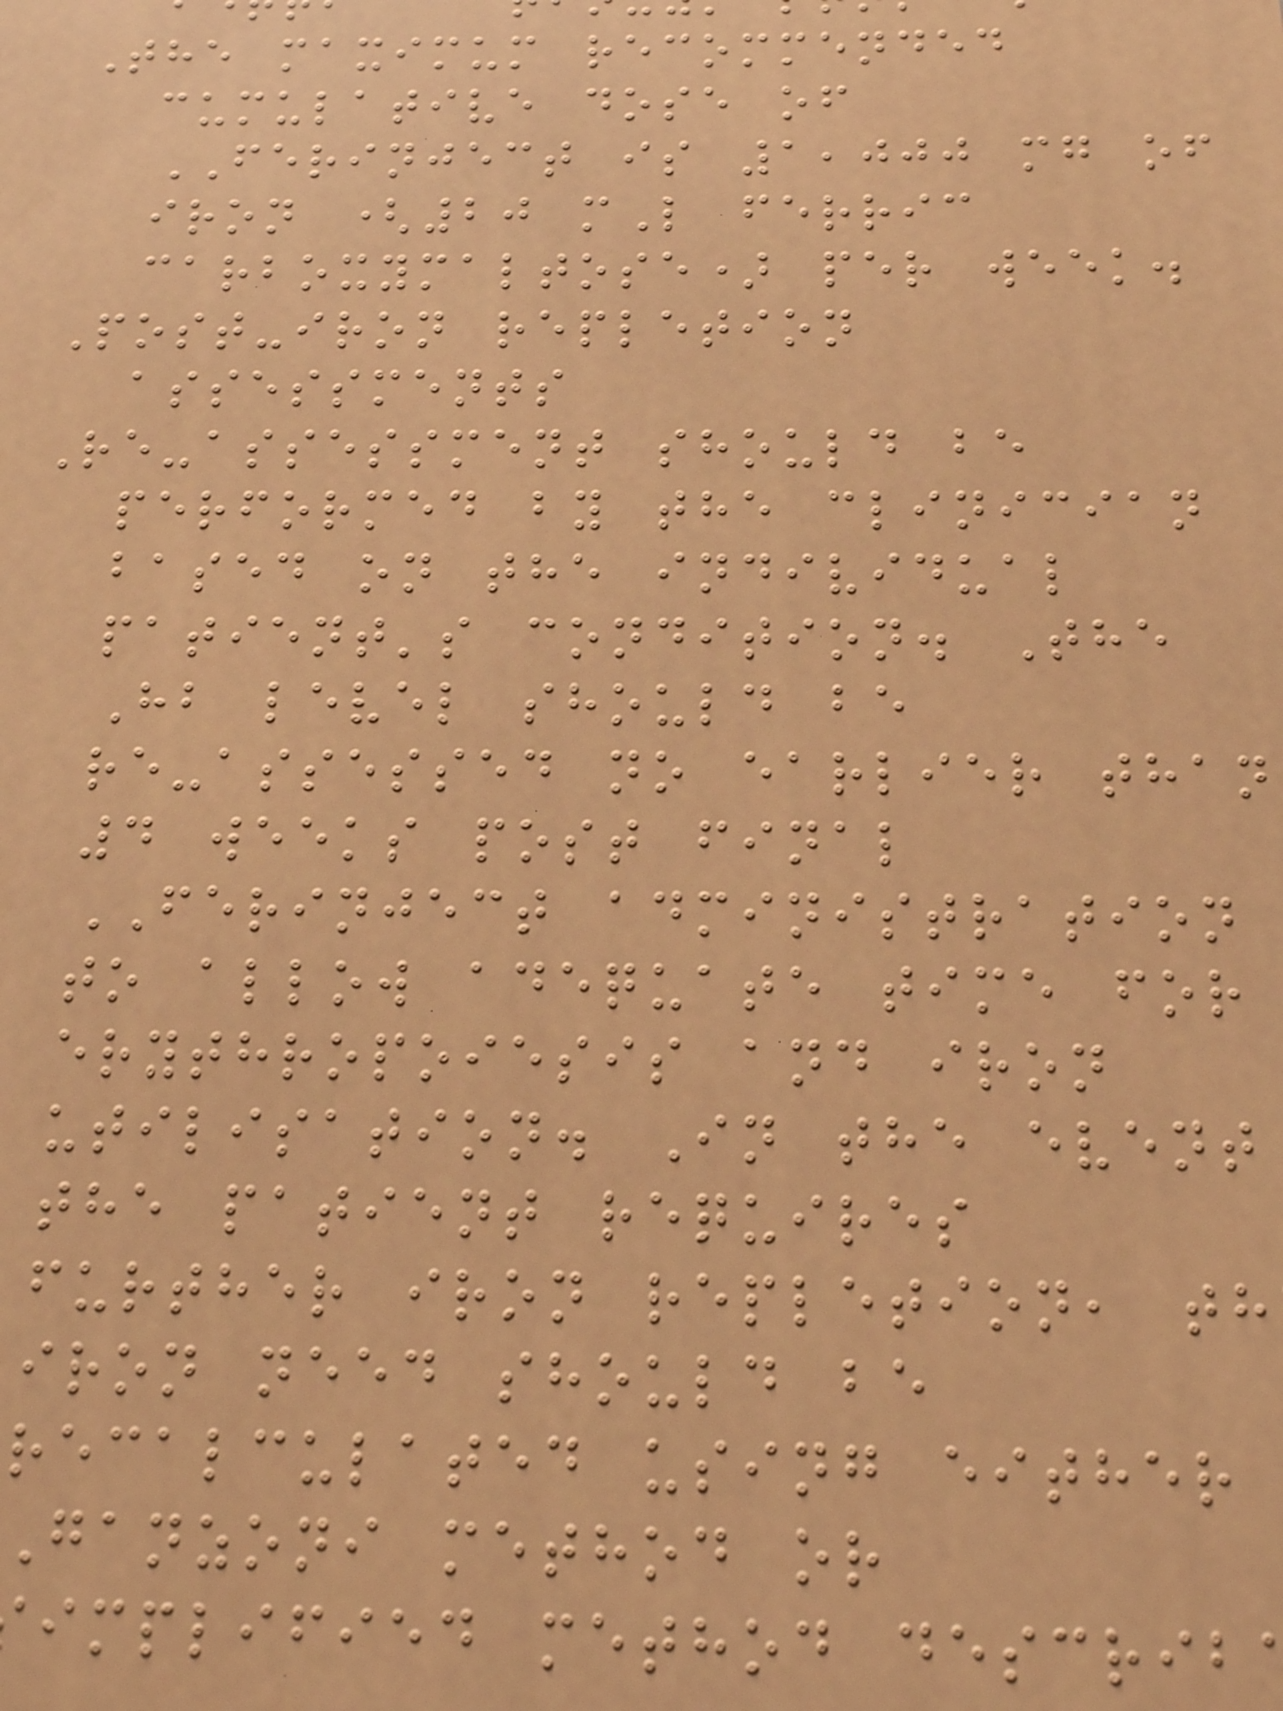The maximum recommended
cumulative dose of
FERINJECT is 1,000 mg of
iron (20 mL ferric
carboxymaltose) per week.
Post-iron repletion
assessments
Re-assessment should be
performed by the clinician
based on the individual
patient's condition. The
Hb level should be
re-assessed no earlier than
4 weeks post final
FERINJECT administration
to allow adequate time for
erythropoiesis and iron
utilisation. In the event
the patient requires
further iron repletion, th
iron need should be
recalculated using either
ganzoni method or
implified method describ
